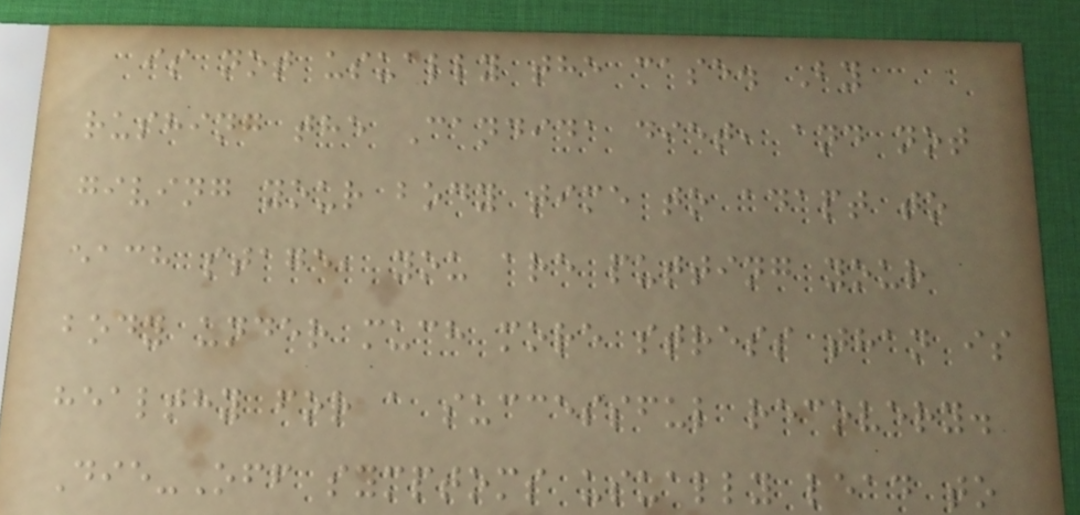is not usually the case. By
rushing the Candida diet, and not
giving your body time to adapt to
each stage, you are putting your
body under much more stress than is
healthy for a successful recovery.
Die-Off symptoms usually lead to
